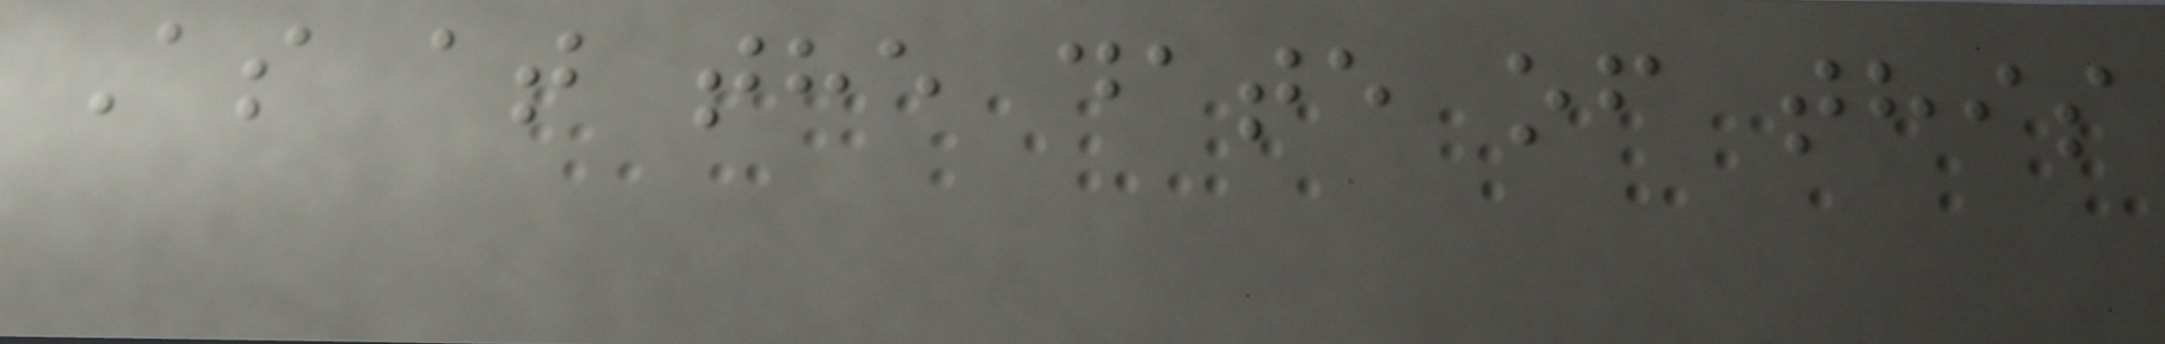As at the date of this
